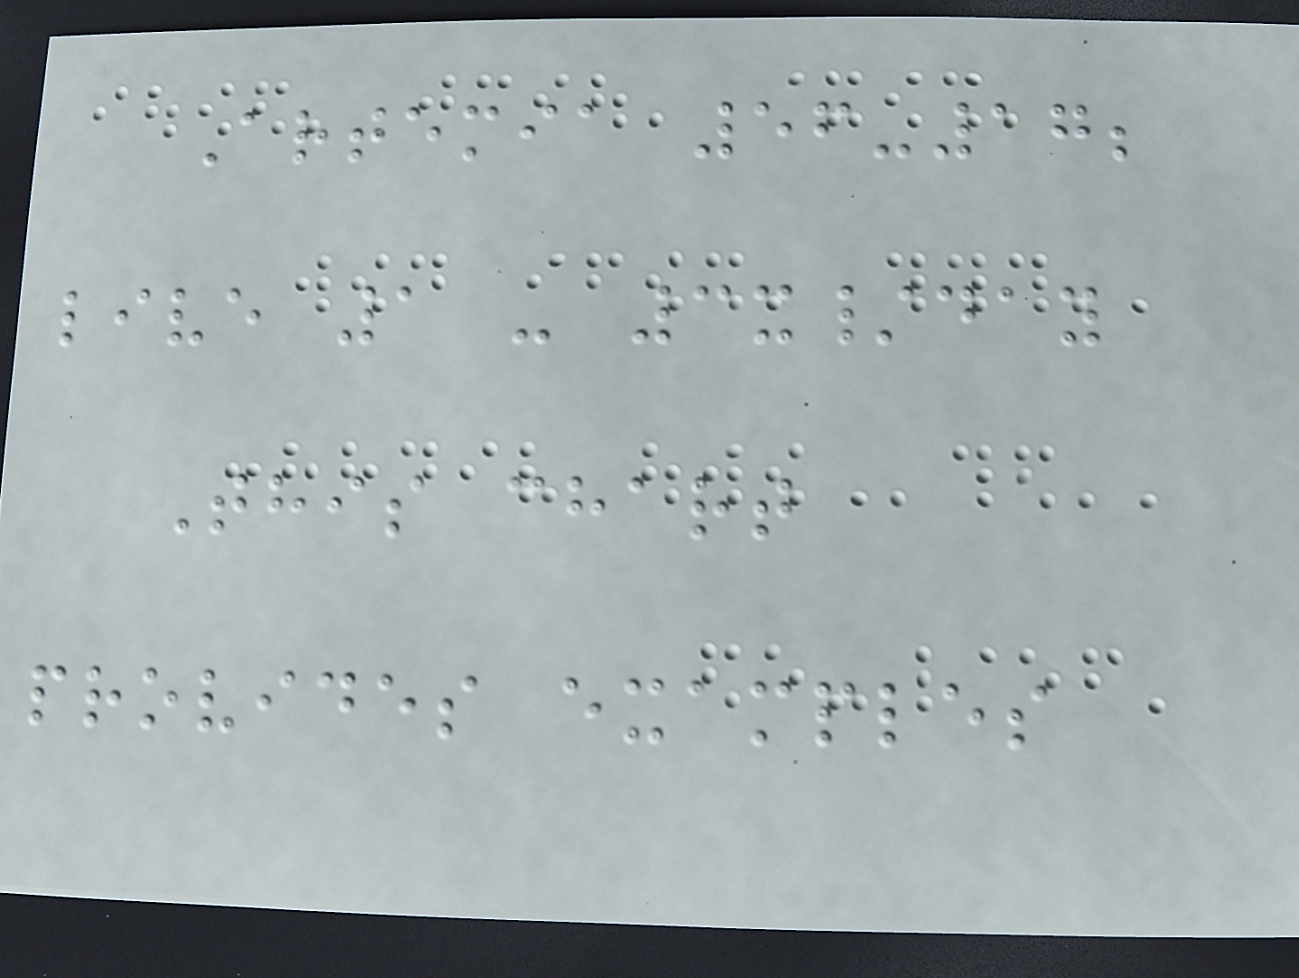Artemia 56-17;
live 1 - 3x/day
This chart
provides examples
